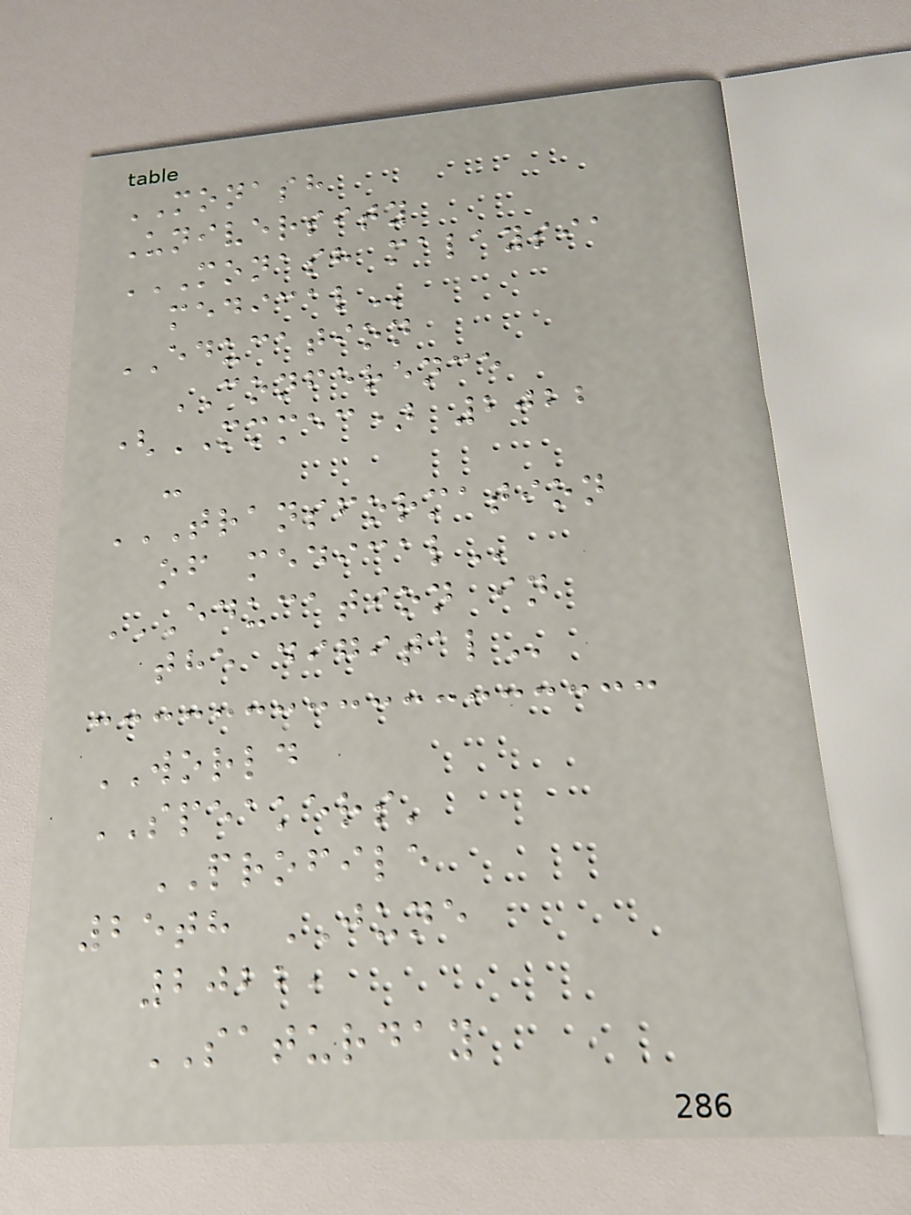MONASH
University
MONASH MALAYSIA
MEDICAL
EDUCATION
CONFERENCE
(MMMEC) 2022
-
TRANSFORMATION
OF MEDICAL
EDUCATION IN
THE DIGITAL
WORLD
SPEAKERS'
PROFILE
25th JUNE
2022,
SATURDAY
